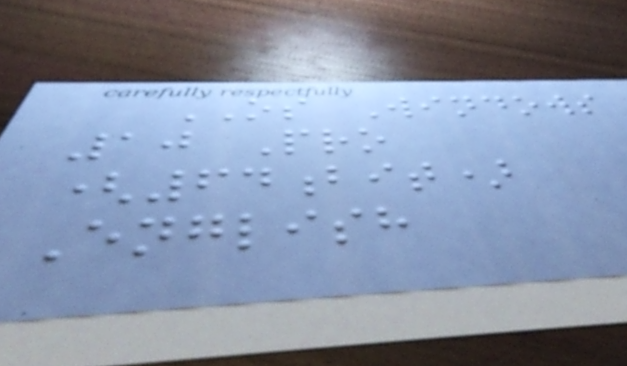OS Windows
10 Pro
(64bit)
English
